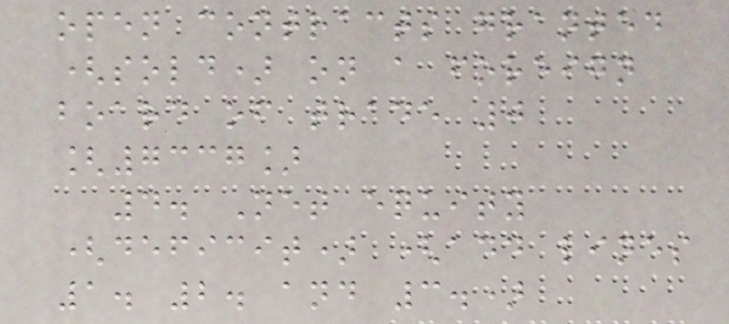open contracts granted
(sold) on a foreign
board of trade 0
[7337]
4. Net equity
(deficit) (add lines
1. 2. and 3.)
